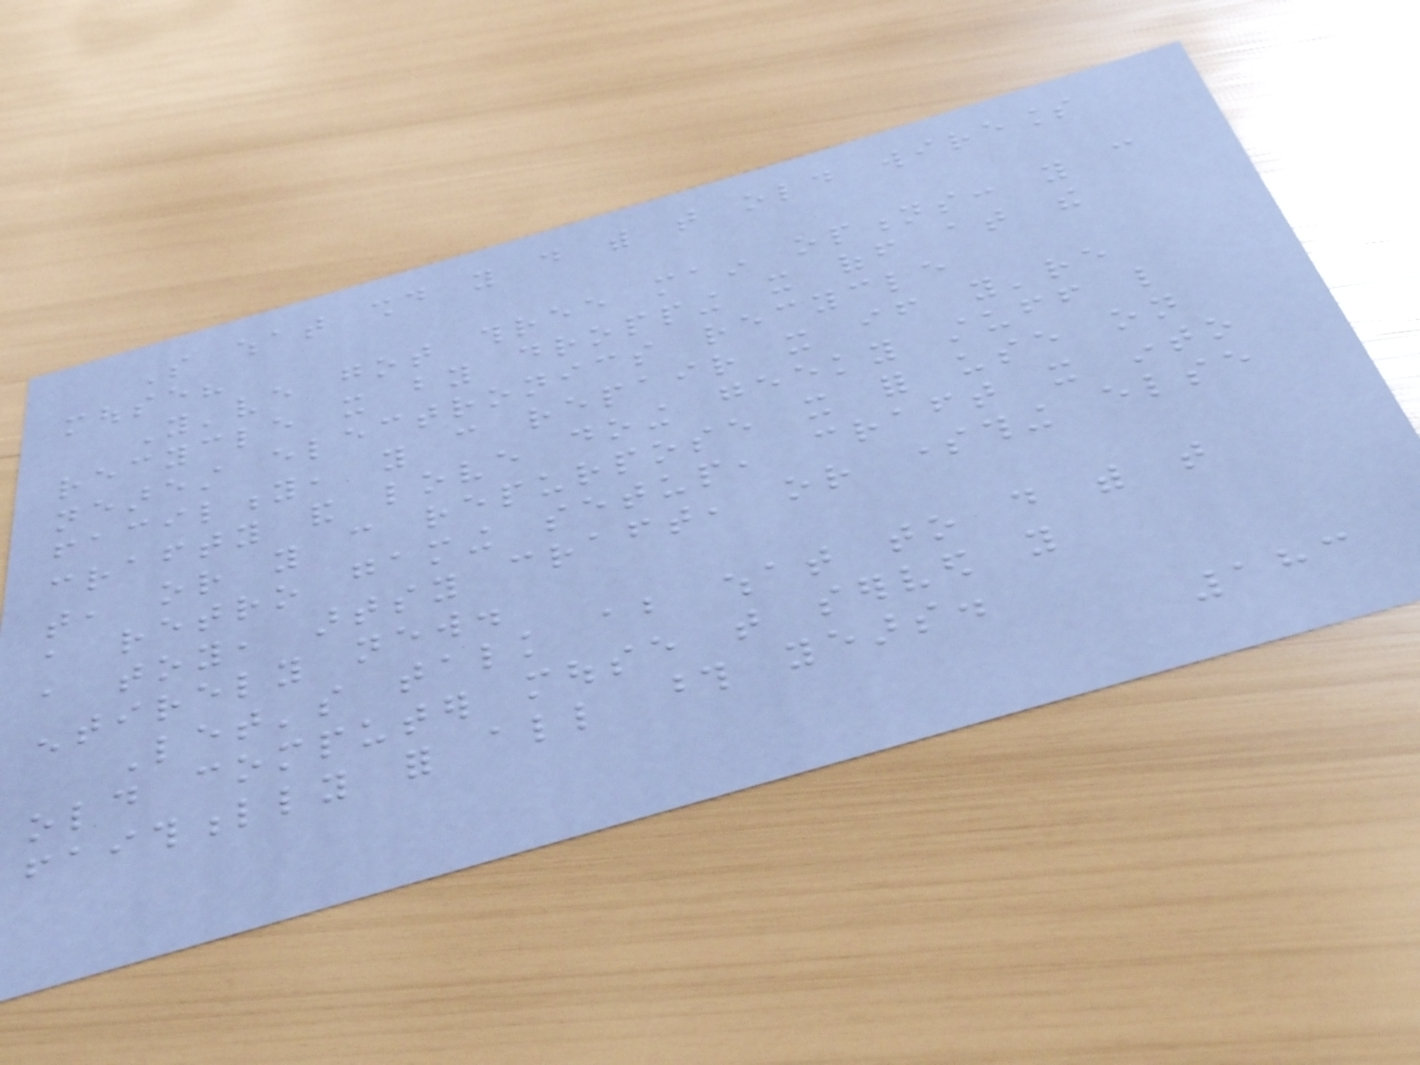So what should you do with that old wireless
mouse?
You've got three main options: you can
recycle it by dropping it off at the
nearest electronics recycle
facility, you can repair it if you're
crafty and love doing geeky stuff like
that, or you can repurpose it for use on
a retro gaming setup, craft it into
a toy, artsy craft, or something else
entirely new.
Let's talk about what to do with that
old computer mouse that served you
faithfully for all those years.
183
